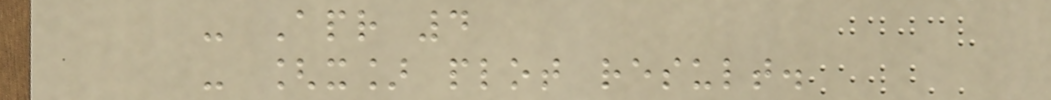- Apr 4
- [x] plot result.
